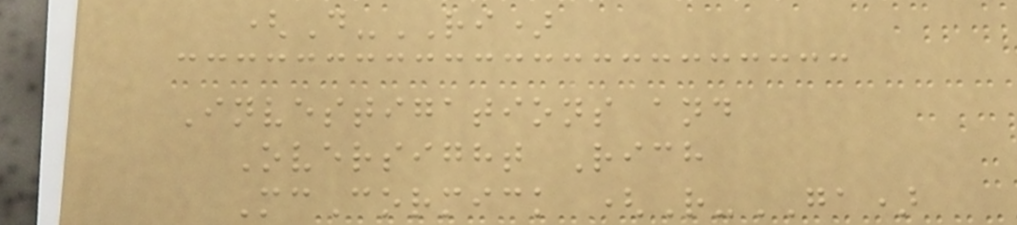(D-RI)
Investigations and
Oversight Rich
McCormick (R-GA)
